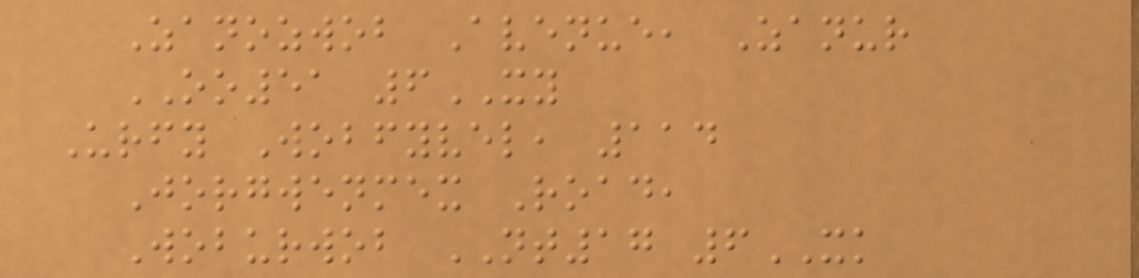Zanozwob Avenue, Zanur
OO51 6XY
Urfy Wobfyvel, 114
Jorgwenmex Road,
Woburwob NT17 6XK
